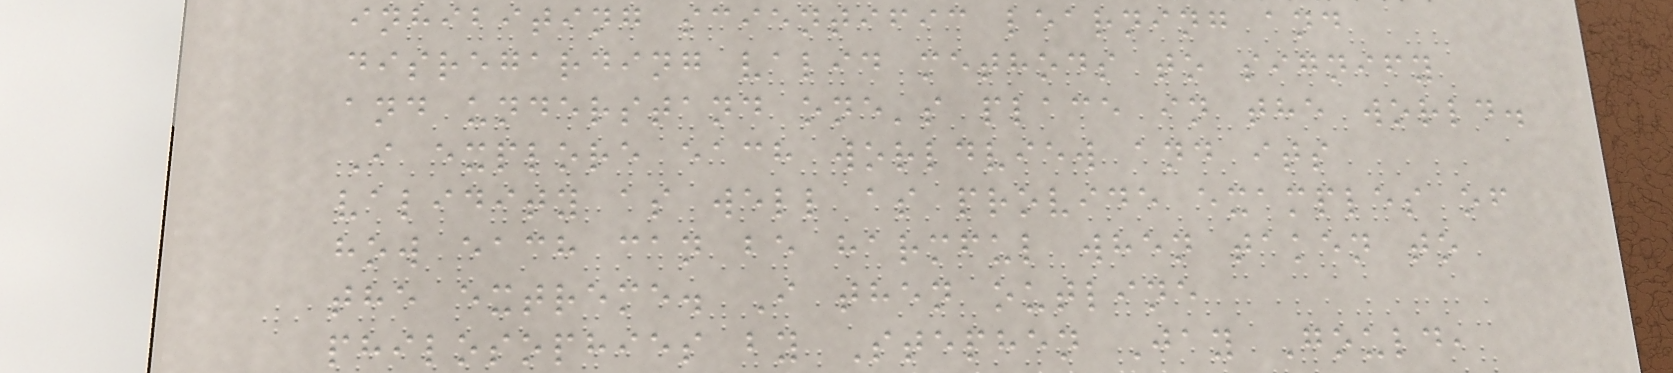inhibiting scientific learning and
disregarding valid methods to signify
and understand one's place in the world.
I explore each worldview and its
validity as well as provide examples of
how each can be harmful when taken to
the extreme. I then outline
philosophies by Stephen Jay Gould,
